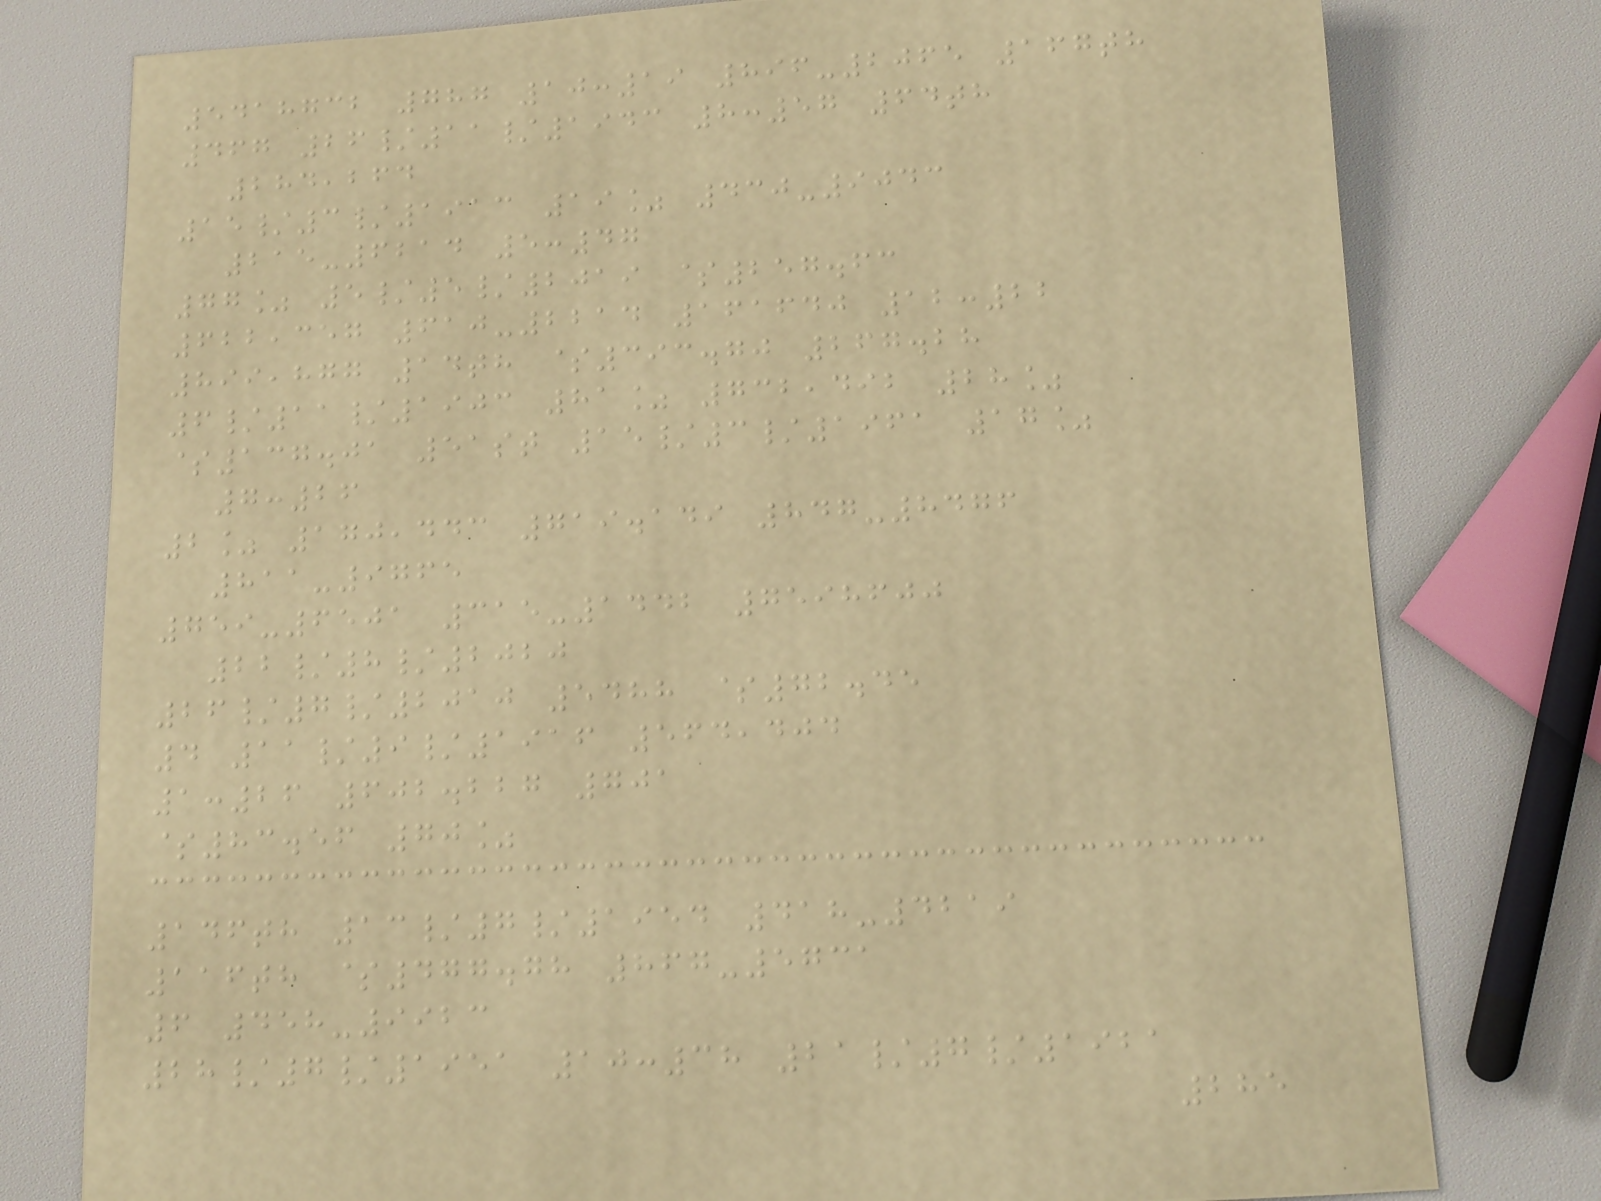5418732 787 10:19 896-2065 167th
467 26/11/1943 8:57 64th
284,264
15/3/1913 19% 430-9043
215-6214 5:47
77% 5/5/2019 $257.63
622,357 610-2214 161640 12:22
899,877 14th $393.70 267.28
6/11/1903 81% 732,492 28%
$137.01 51st 15/3/1961 17%
7:26
2% 170,443 719.149 847-8476
811-9765
759-6501 315-1442 7598600
22/8/2020
26/7/2010 5488 $72.45
4 11/9/1916 564,404
1:26 602.227 701
$83.56 70%
146th 13/7/1954 418-4219
116th $477.78 867-5731
6 458-9923
28/7/1951 10:38 21/7/1921
285
